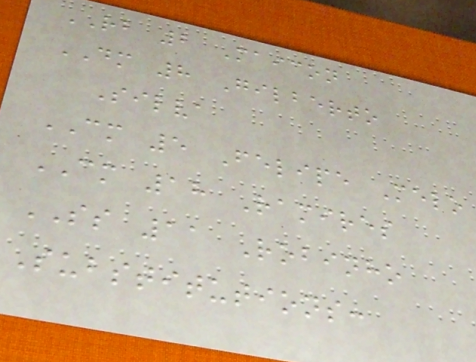RB 2 Maicon
DM 8 Gilberto
Silva
CM 5 Felipe Melo
CM 18 Ramires
SS 11 Robinho
Substitutions:
